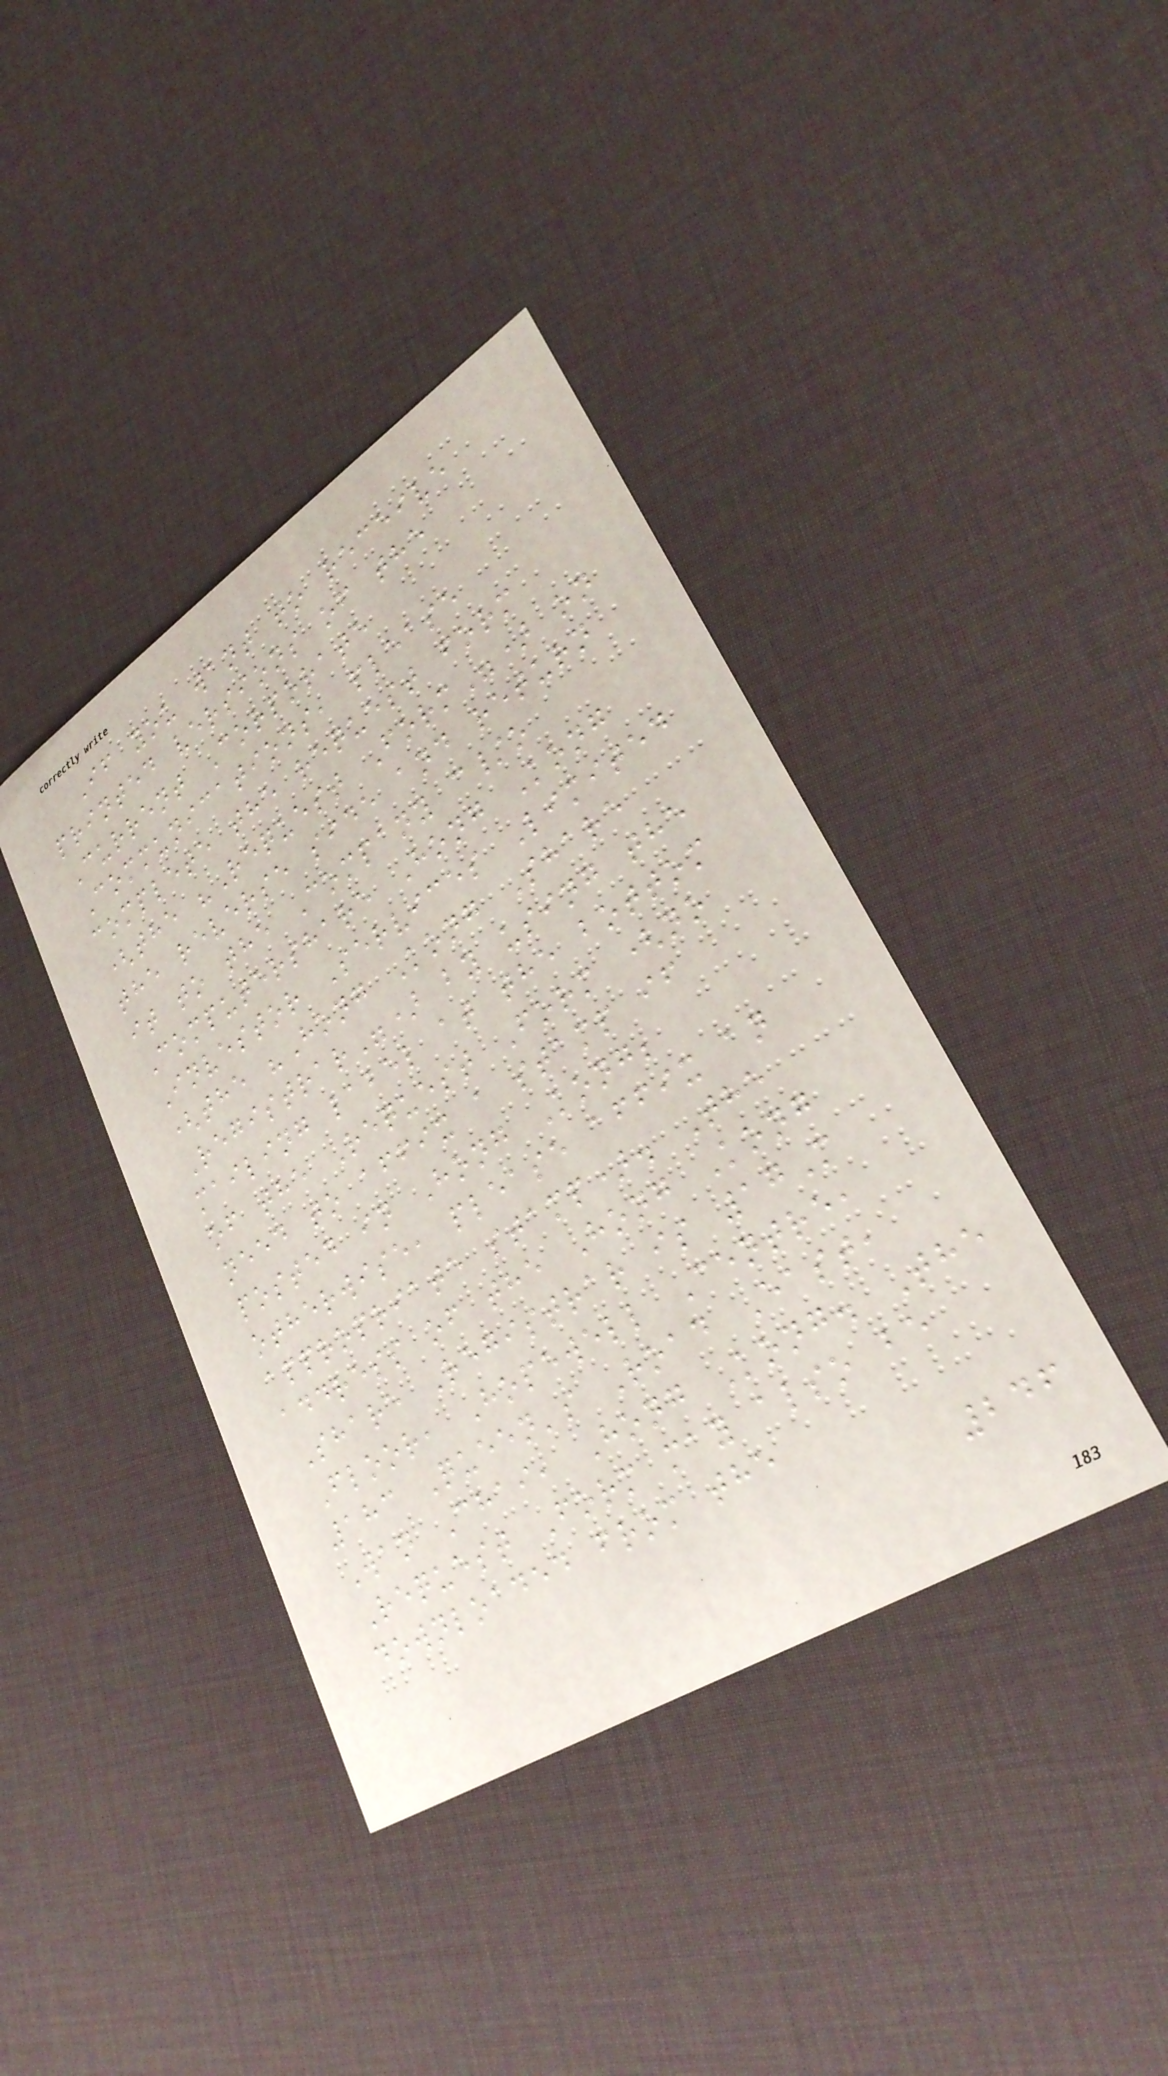If you want to receive
printed versions of the
Current Corporate
Communications, please
complete the request form
(the "Request Form") on
the reverse side and return
it to the Company c/o
Computershare Hong Kong
Investor Services Limited
(the "Hong Kong Share
Registrar") by using the
mailing label at the bottom
of the Request Form (no
need to affix a stamp if
posted in Hong Kong;
otherwise, please affix an
appropriate stamp). The
address of the Hong Kong
Share Registrar is 17M
Floor, Hopewell Centre,
183 Queen's Road East,
Wan Chai, Hong Kong. The
Request Form may also be
downloaded from the
246
